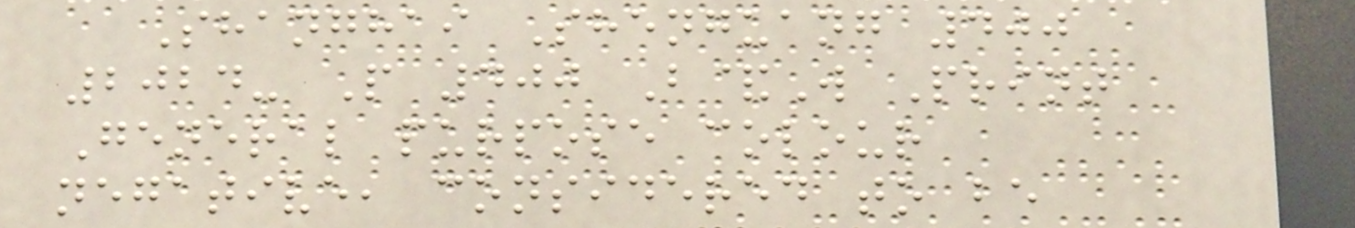Shanghai Shenguang 400
2024- P 400 B&W Print
General purpose colour
negative, considered to be
